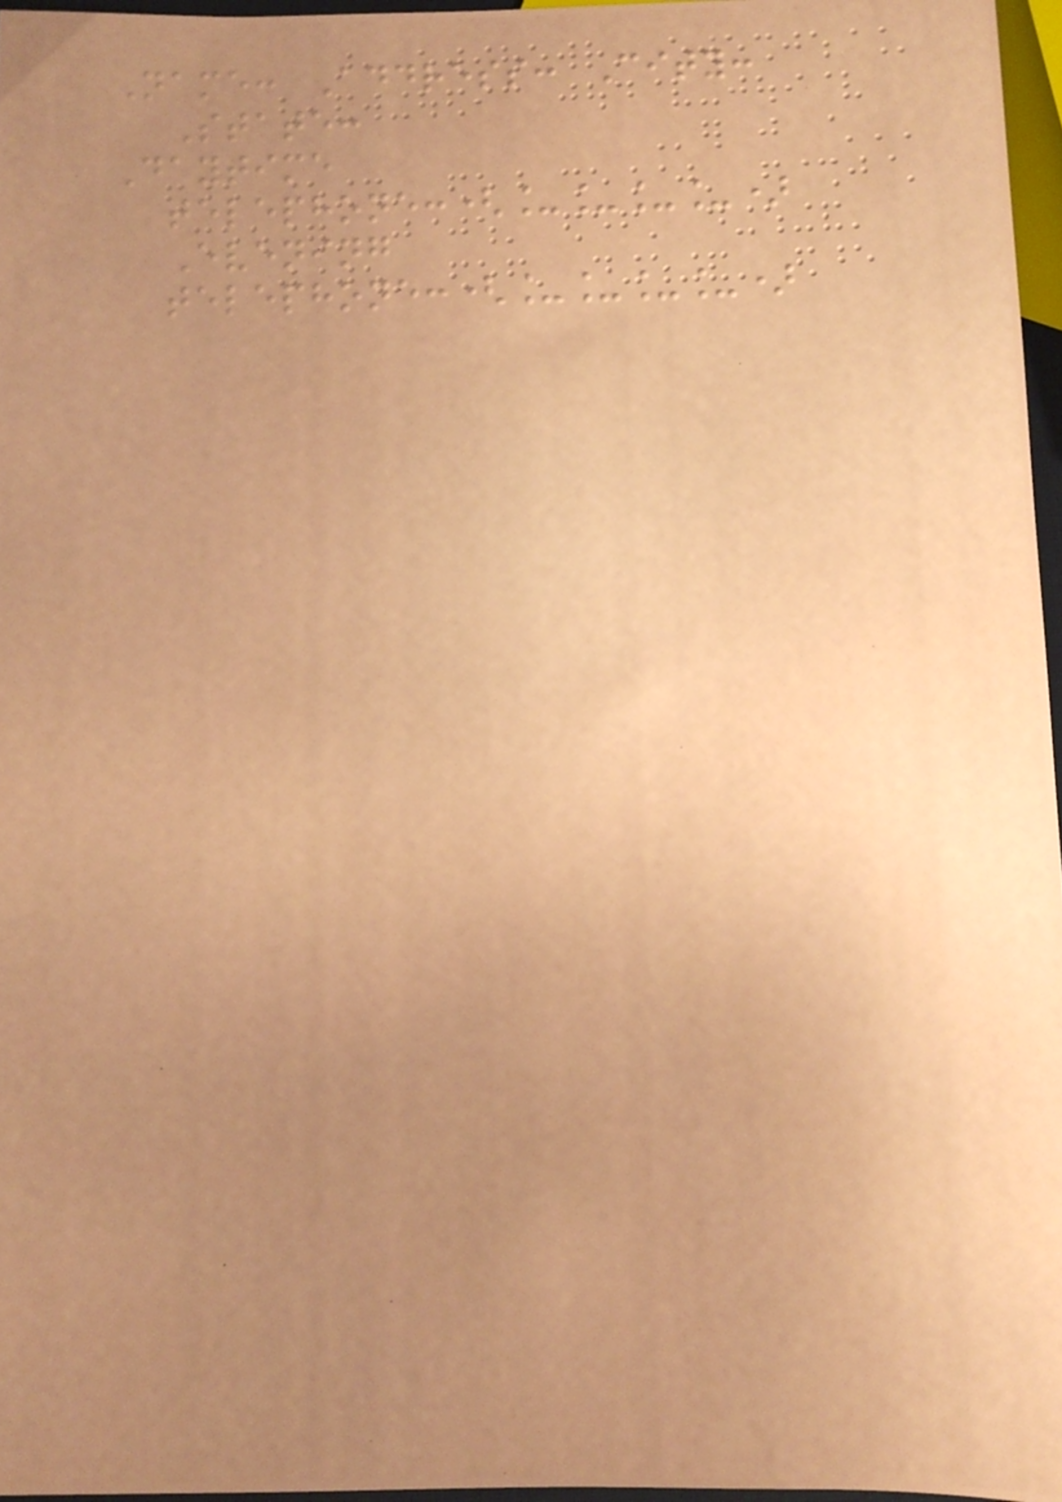Name: Address: City:
State:
Daytime
telephone:(____)
Evening
telephone:(____)
